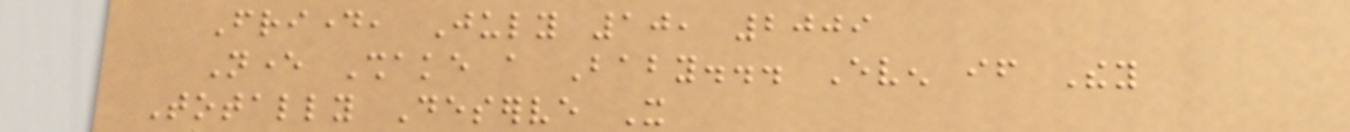Friday, July 10, 2009
Never Shake a Baby... Even if They
Totally Deserve It
